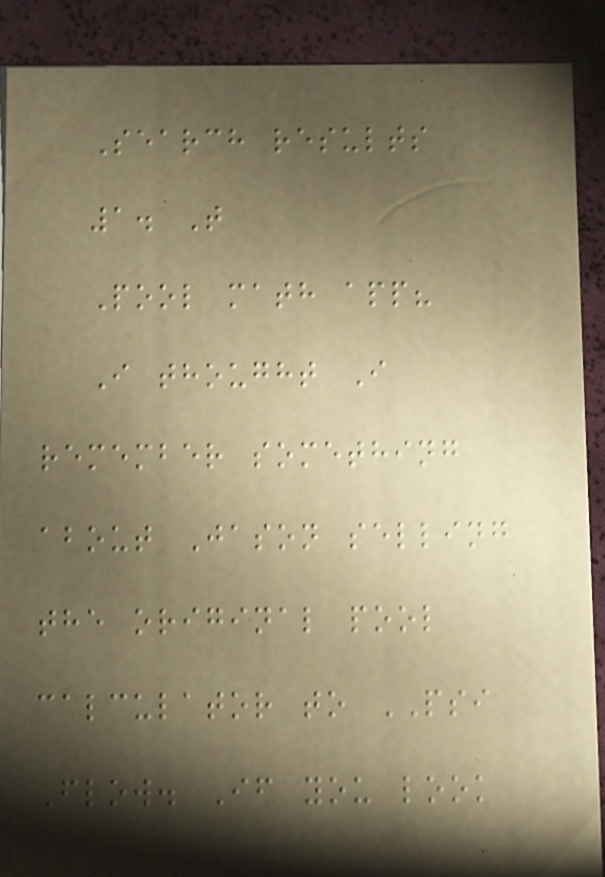Search results
1. T
Pool math app?
I thought I
remember something
about Jason selling
the original pool
calculator to PSI
Flow. If you look
